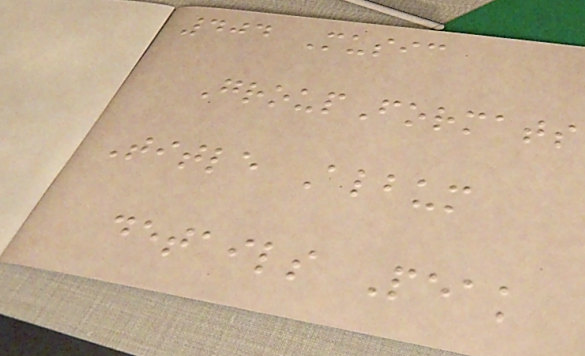404 Music
GroupFormats
Title Album
details Peak
